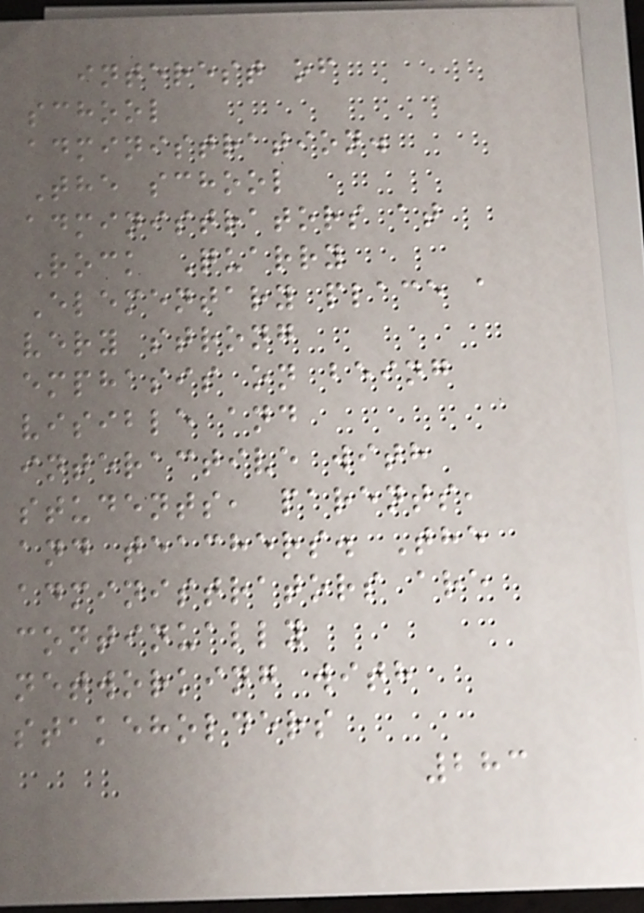interest of
school
administration.
The school
administrators at
Rock Quarry
Elementary place a
very strong
emphasis on being
visible and
interactive with
students, parents,
and teachers. The
administrators are
continually
networking with
stakeholders
283
